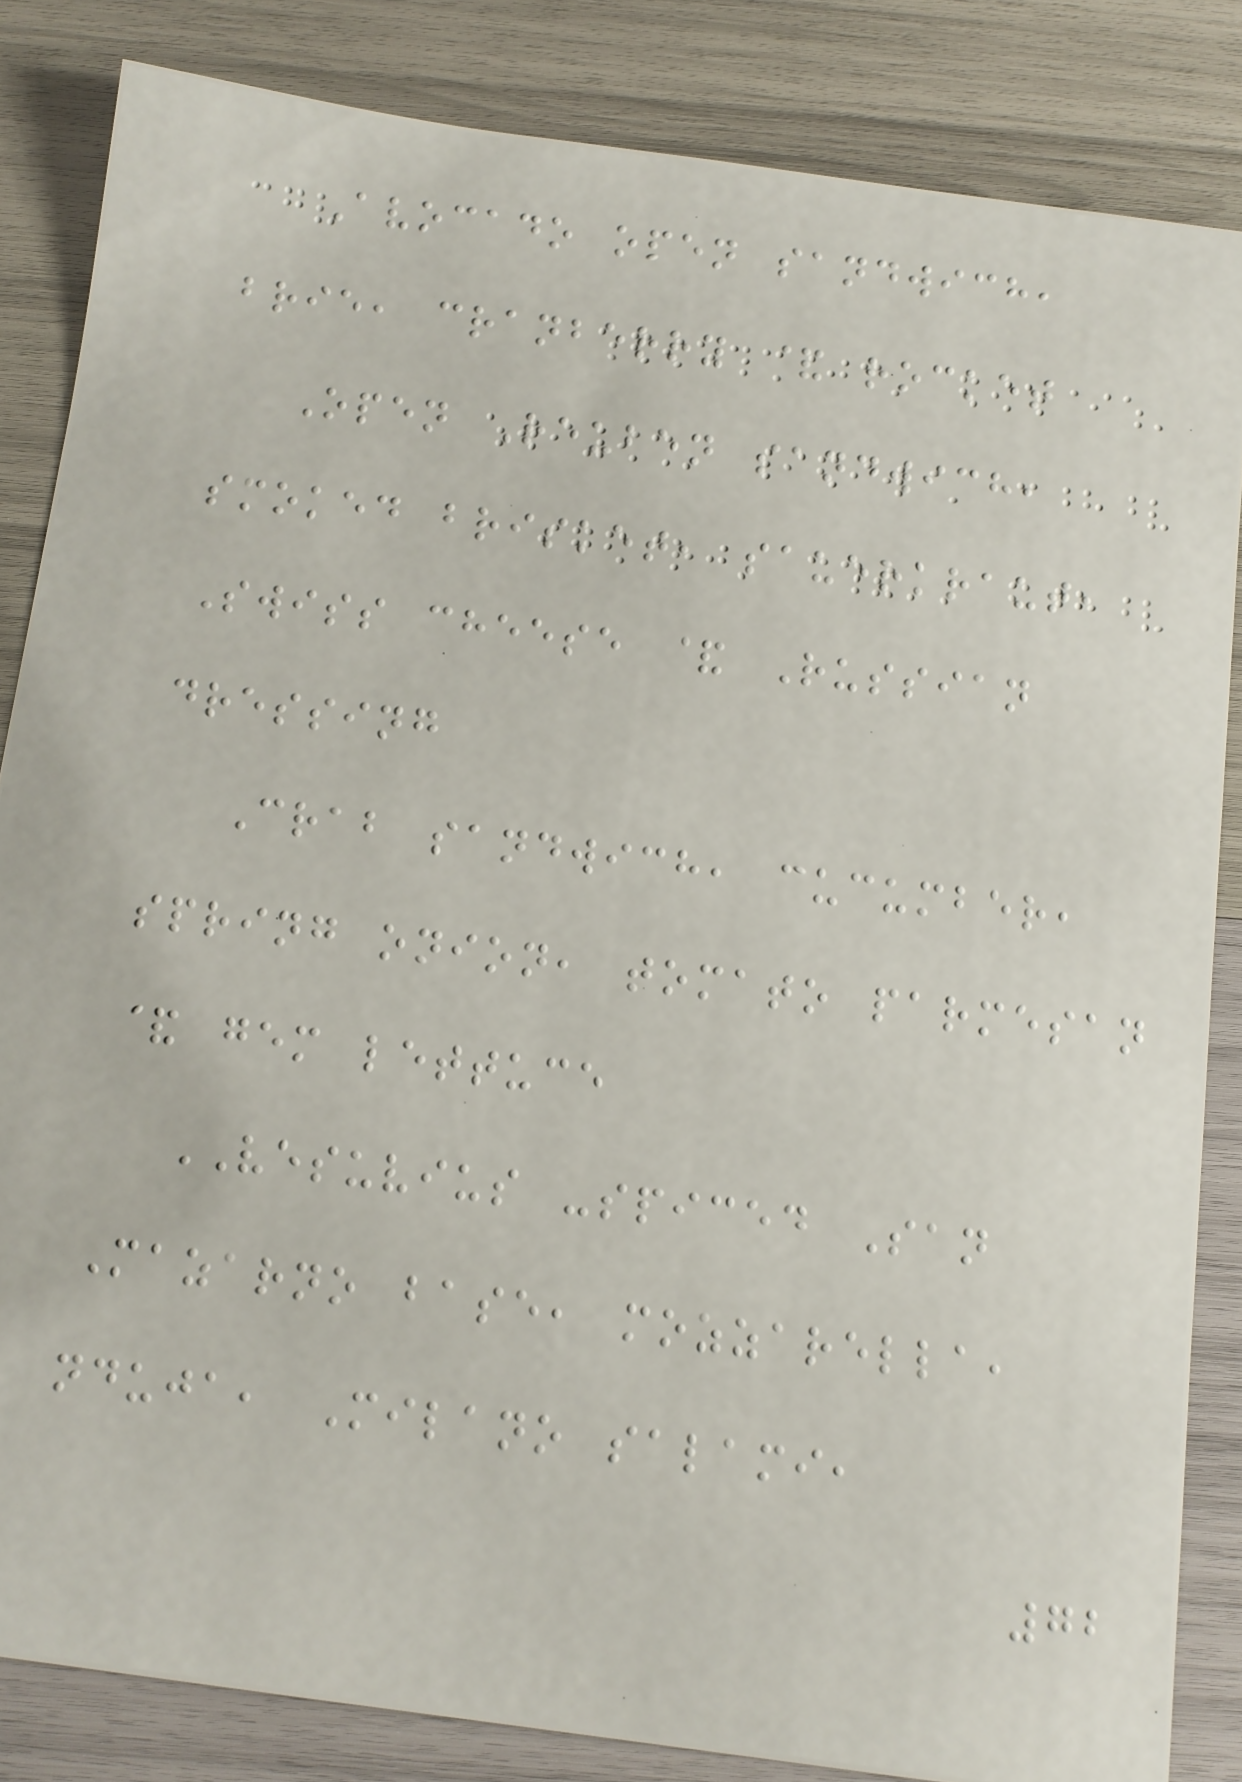Avocado open sandwich,
brie, cranberry & rocket
Open Reuben sandwich,
smoked brisket, sauerkraut,
Swiss cheese & Russian
dressing
Crab sandwich, cucumber,
spring onion, tomato parmesan
& gem lettuce
VESUVIUS -spiced San
Mazarno base, mozzarella,
nduja, Milano salami,
72
